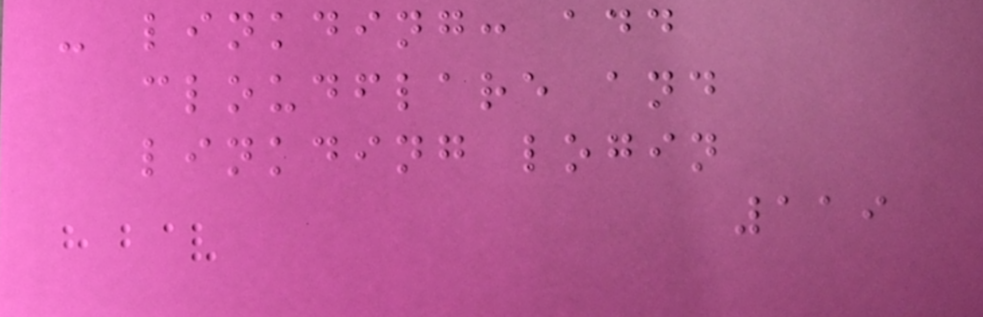- linkding: add
cloudflare and
linkding login
119
